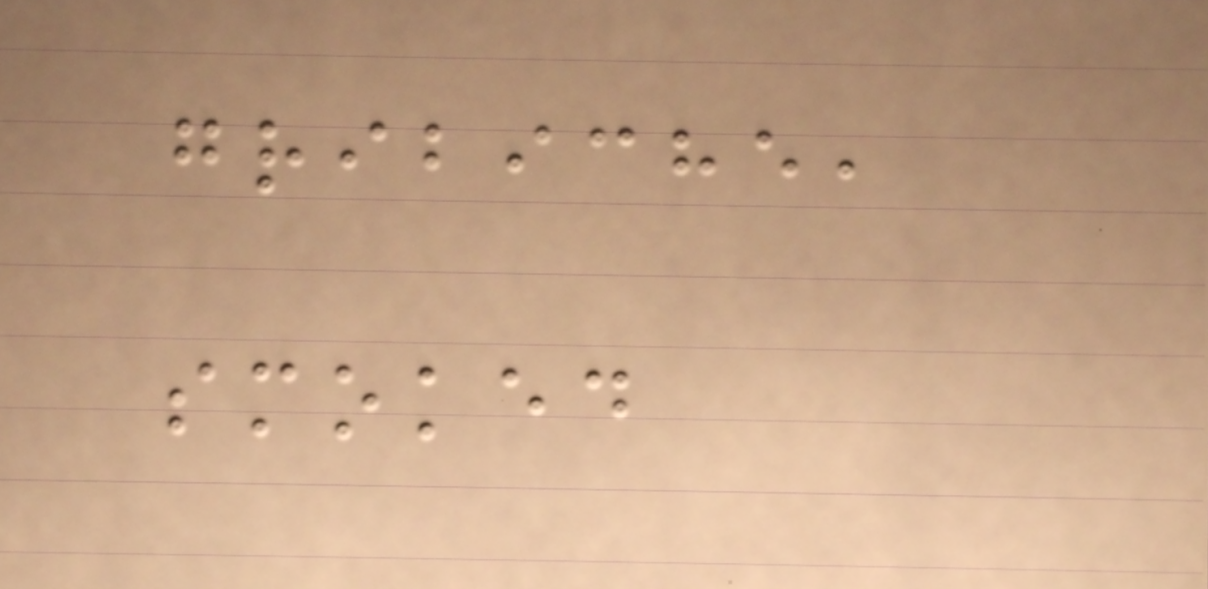gribiche,
smoked
